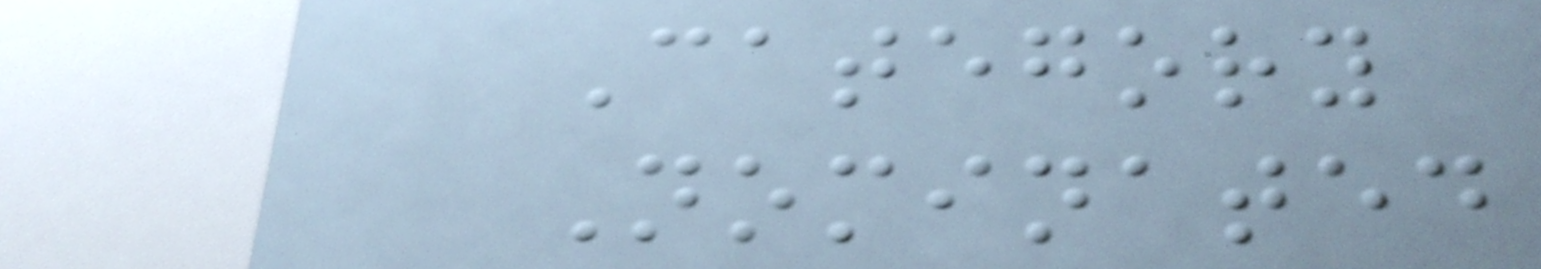Category
Nominated
